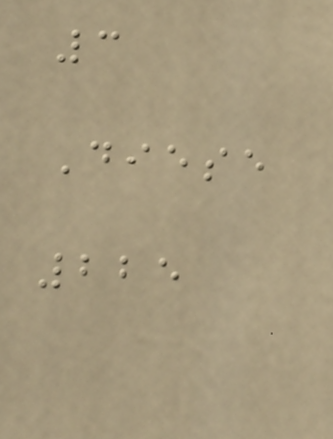3
Diese
225
